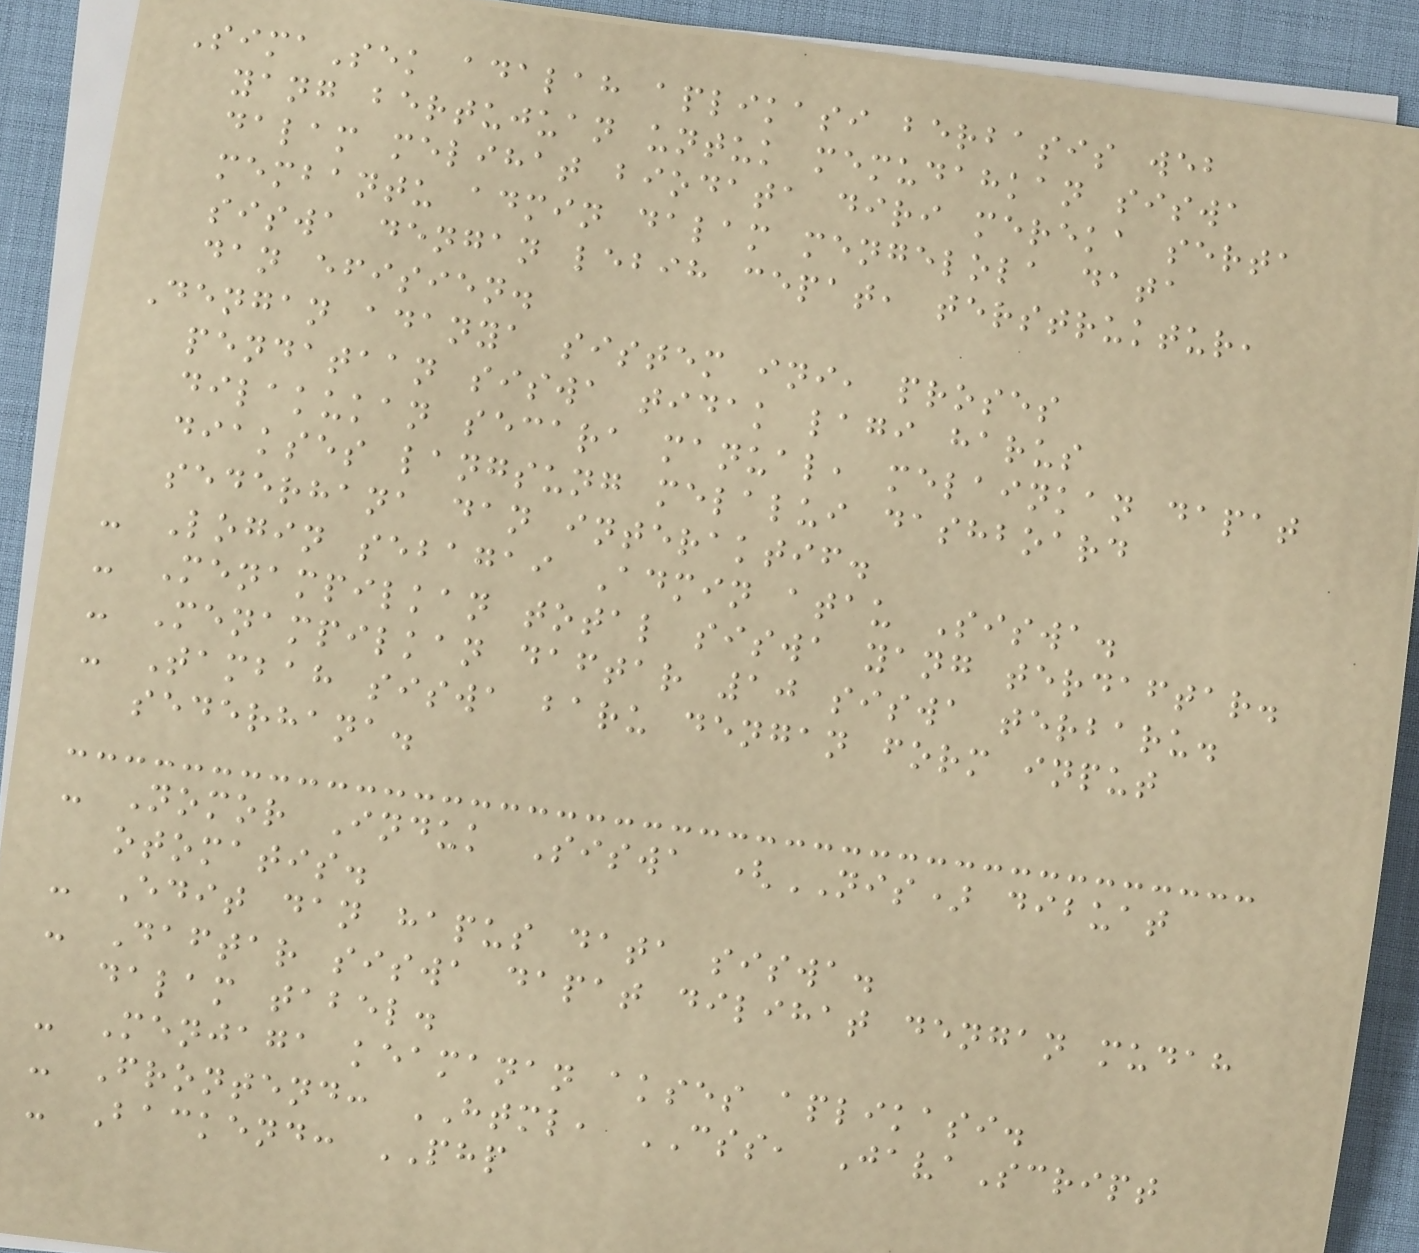SimaSek adalah aplikasi berbasis web
yang bertujuan untuk memudahkan siswa
dalam melihat biodata diri mereka serta
membantu admin dalam mengelola data
siswa dengan lebih cepat, terstruktur,
dan efisien.
Dengan adanya sistem ini, proses
pendataan siswa tidak lagi harus
dilakukan secara manual, melainkan dapat
diakses langsung melalui dashboard
sederhana dan interaktif.
- Login sebagai Admin atau Siswa.
- Menampilkan total siswa yang terdaftar.
- Menampilkan daftar 10 siswa terbaru.
- Tambah siswa baru dengan form input
sederhana.
- Nomor Induk Siswa (NIS) dibuat
otomatis.
- Edit dan hapus data siswa.
- Daftar siswa dapat dilihat dengan mudah
dalam tabel.
- Menjaga keamanan akses aplikasi.
- Frontend: HTML, CSS, JavaScript
- Backend: PHP
